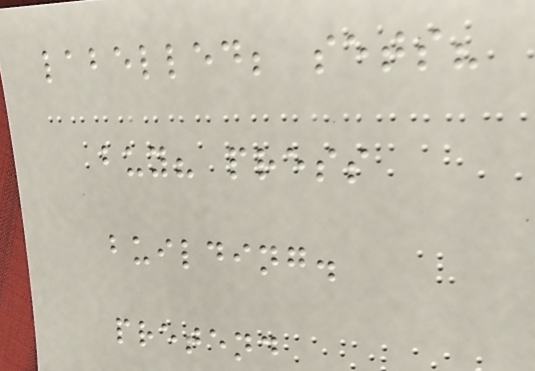labelled; sets?
buy? press
building.
pretend
